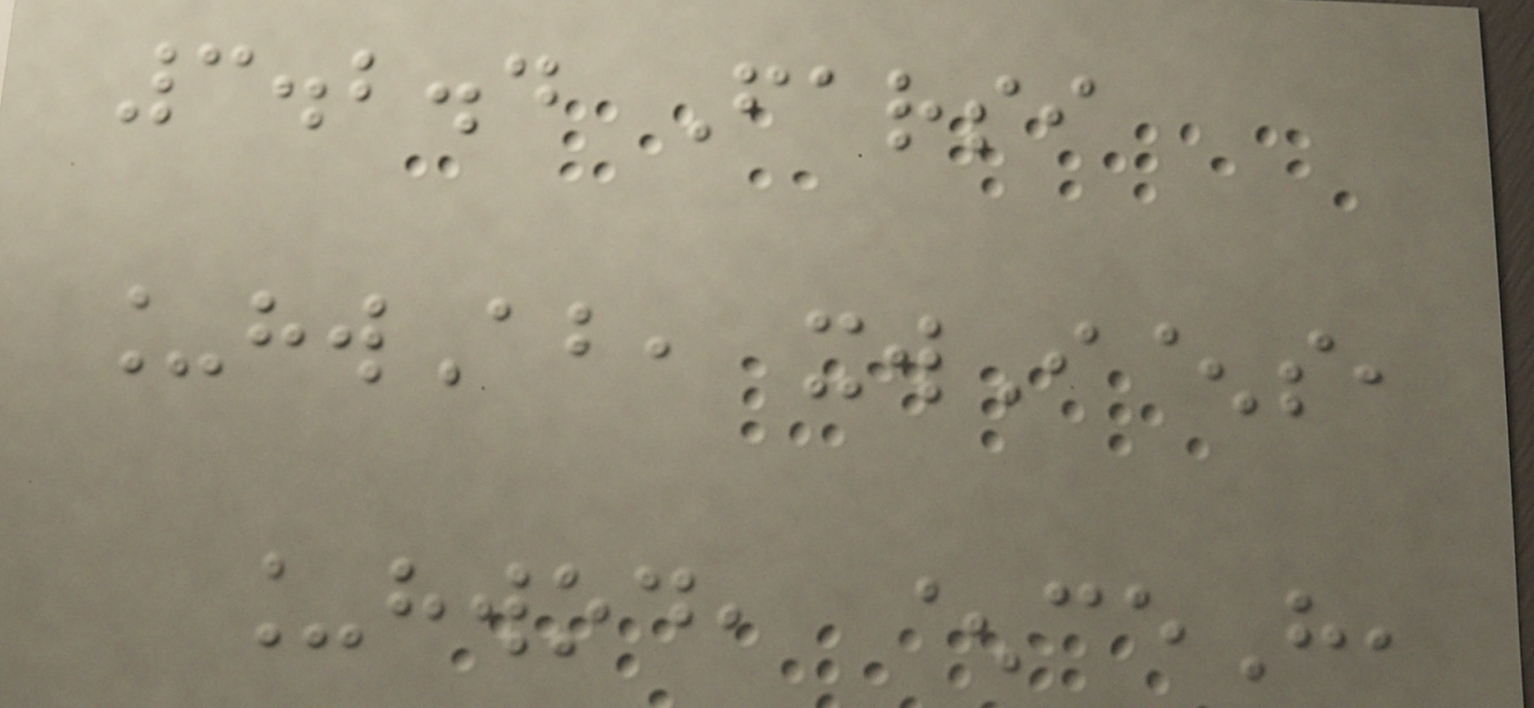3.2.4 Farsi
_hwAb, xwI^s,
_hwod, ^ceH,
